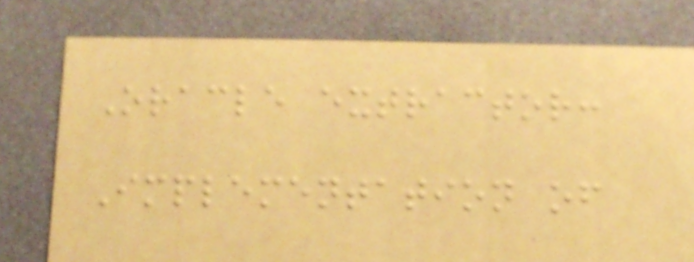Oracle extractor:
Implementation of
